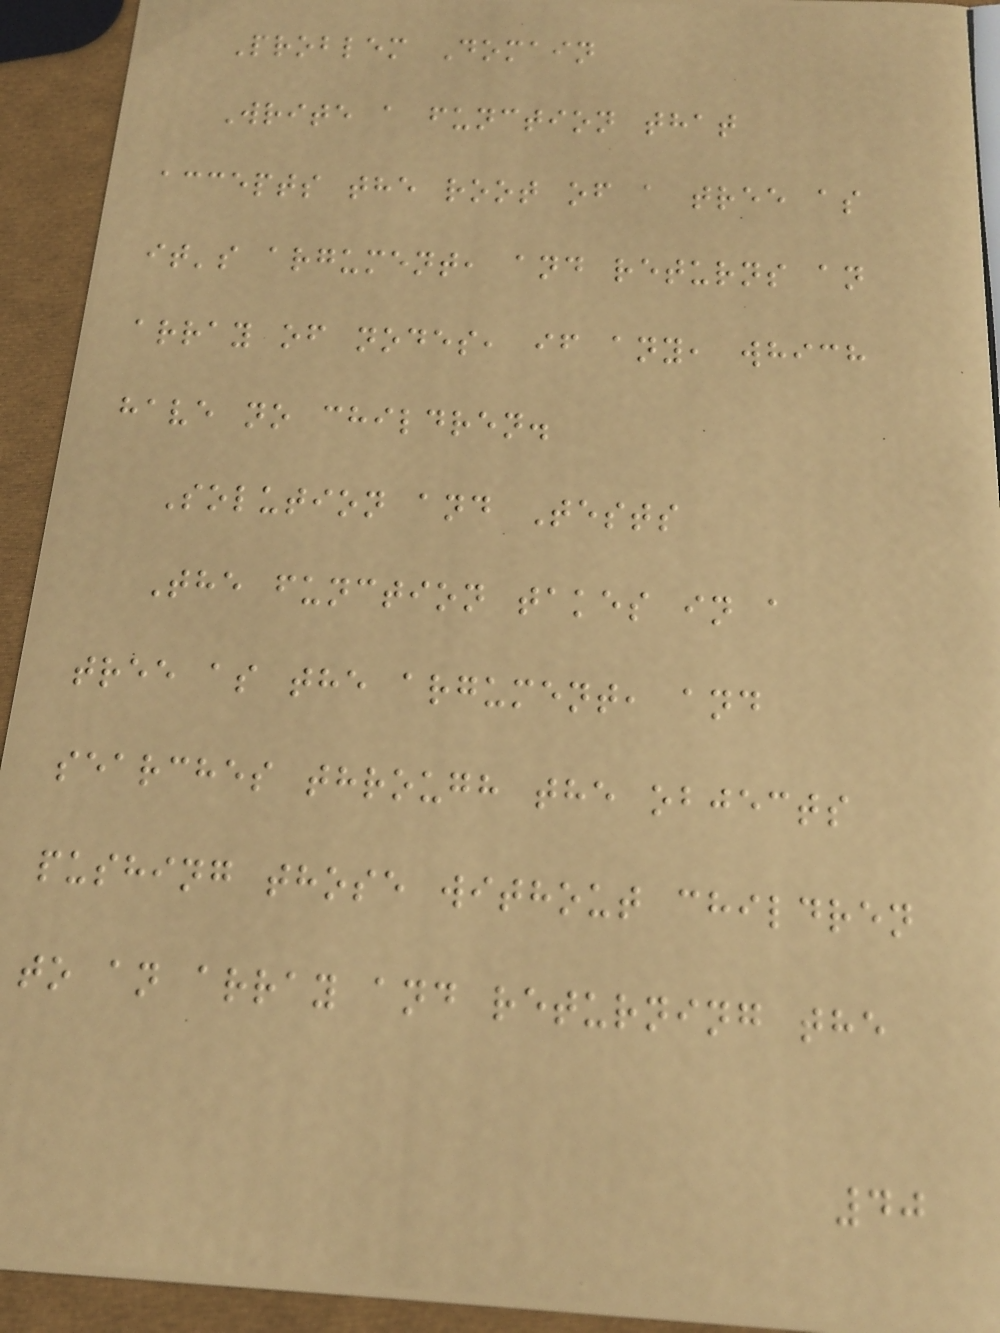Problem Domain
Write a function that
accepts the root of a tree as
it's argument, and returns an
array of nodes, if any, which
have no children.
Solution and Tests
The function takes in a
tree as the argument, and
searches through the objects
pushing those without children
to an array and returning the
40
